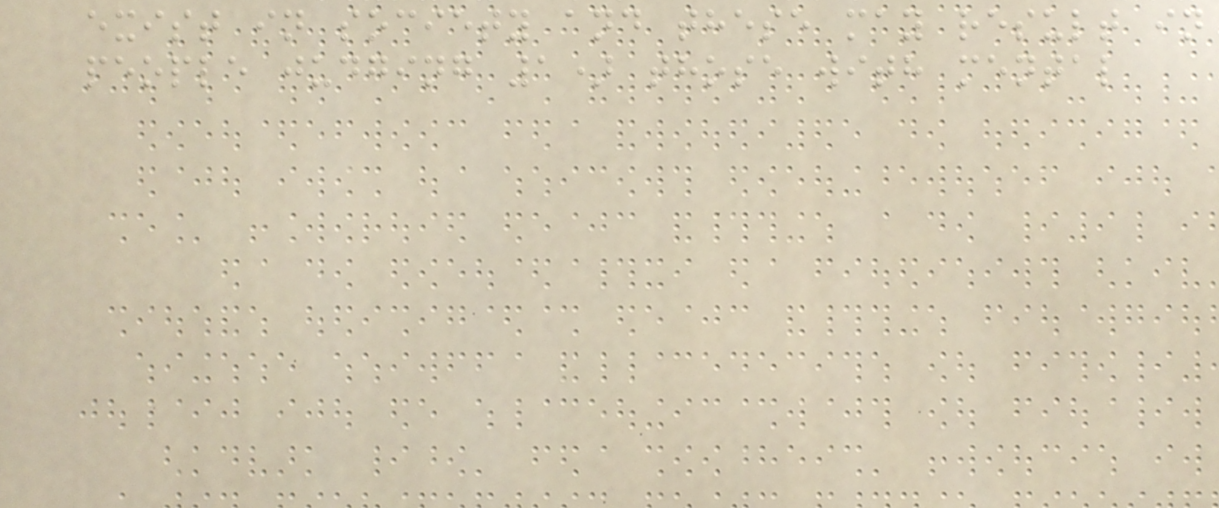exist in society and these may result in
people judging 1) those with mental
